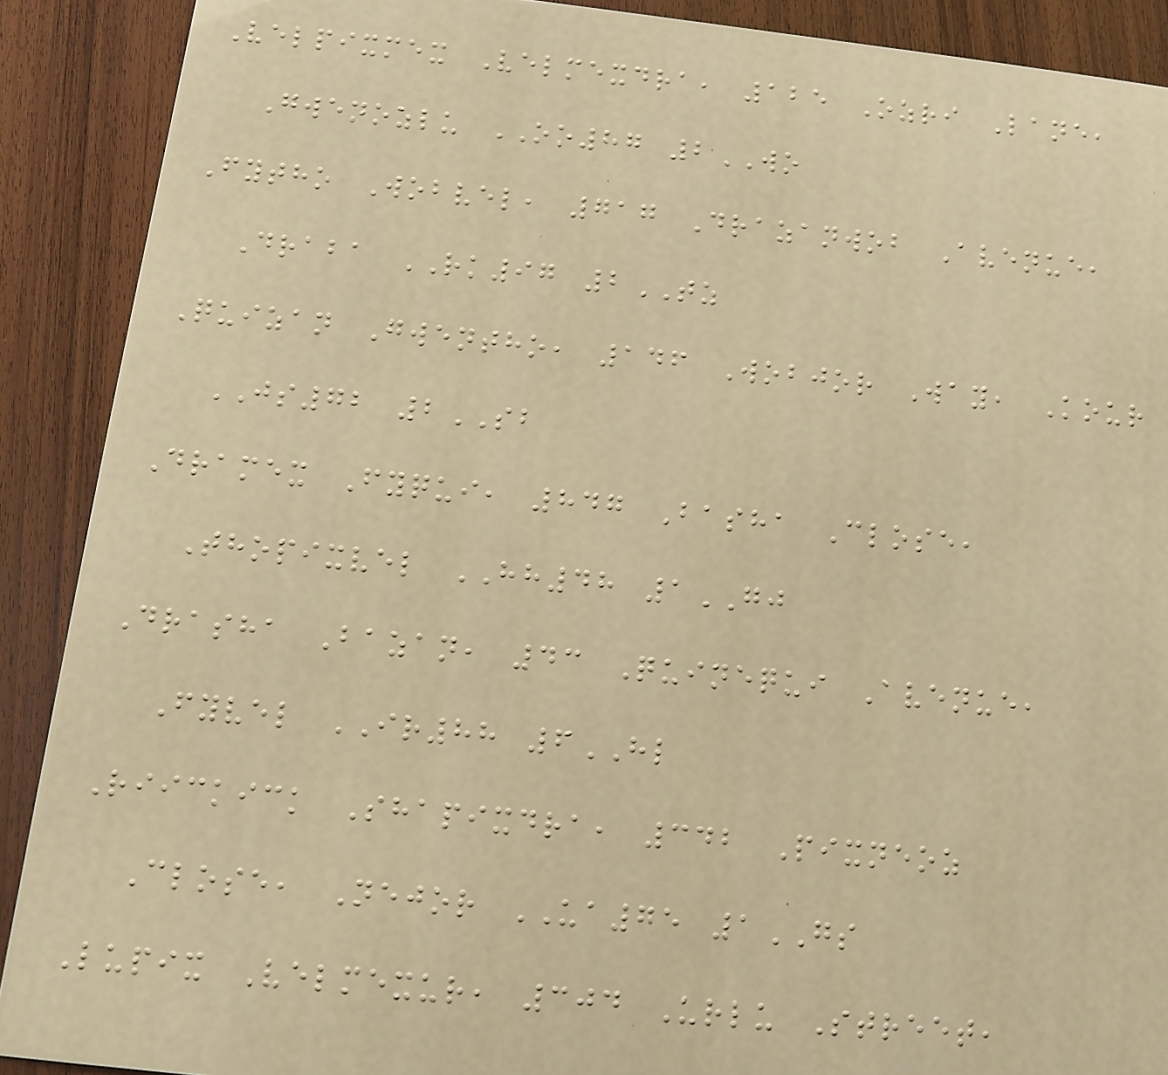Velpixmex Velmexdra, 125 Ozri Lane,
Gwenozlu OO87 2WO
Fytho Wobvel, 717 Drazanwob Avenue,
Draba RK97 2TZ
Quizan Gwentho, 146 Wobjor Way, Kour
JS72 2SB
Dramex Fyqui, 847 Basha Close,
Thopixvel HH48 1GJ
Drasha Bazan, 43 Quinequi Avenue,
Fyvel IR88 6HL
Riickick Shapixdra, 342 Pixneoz
Close, Nejor UA75 1GS
Lupix Velmexur, 304 Urlu Street,
